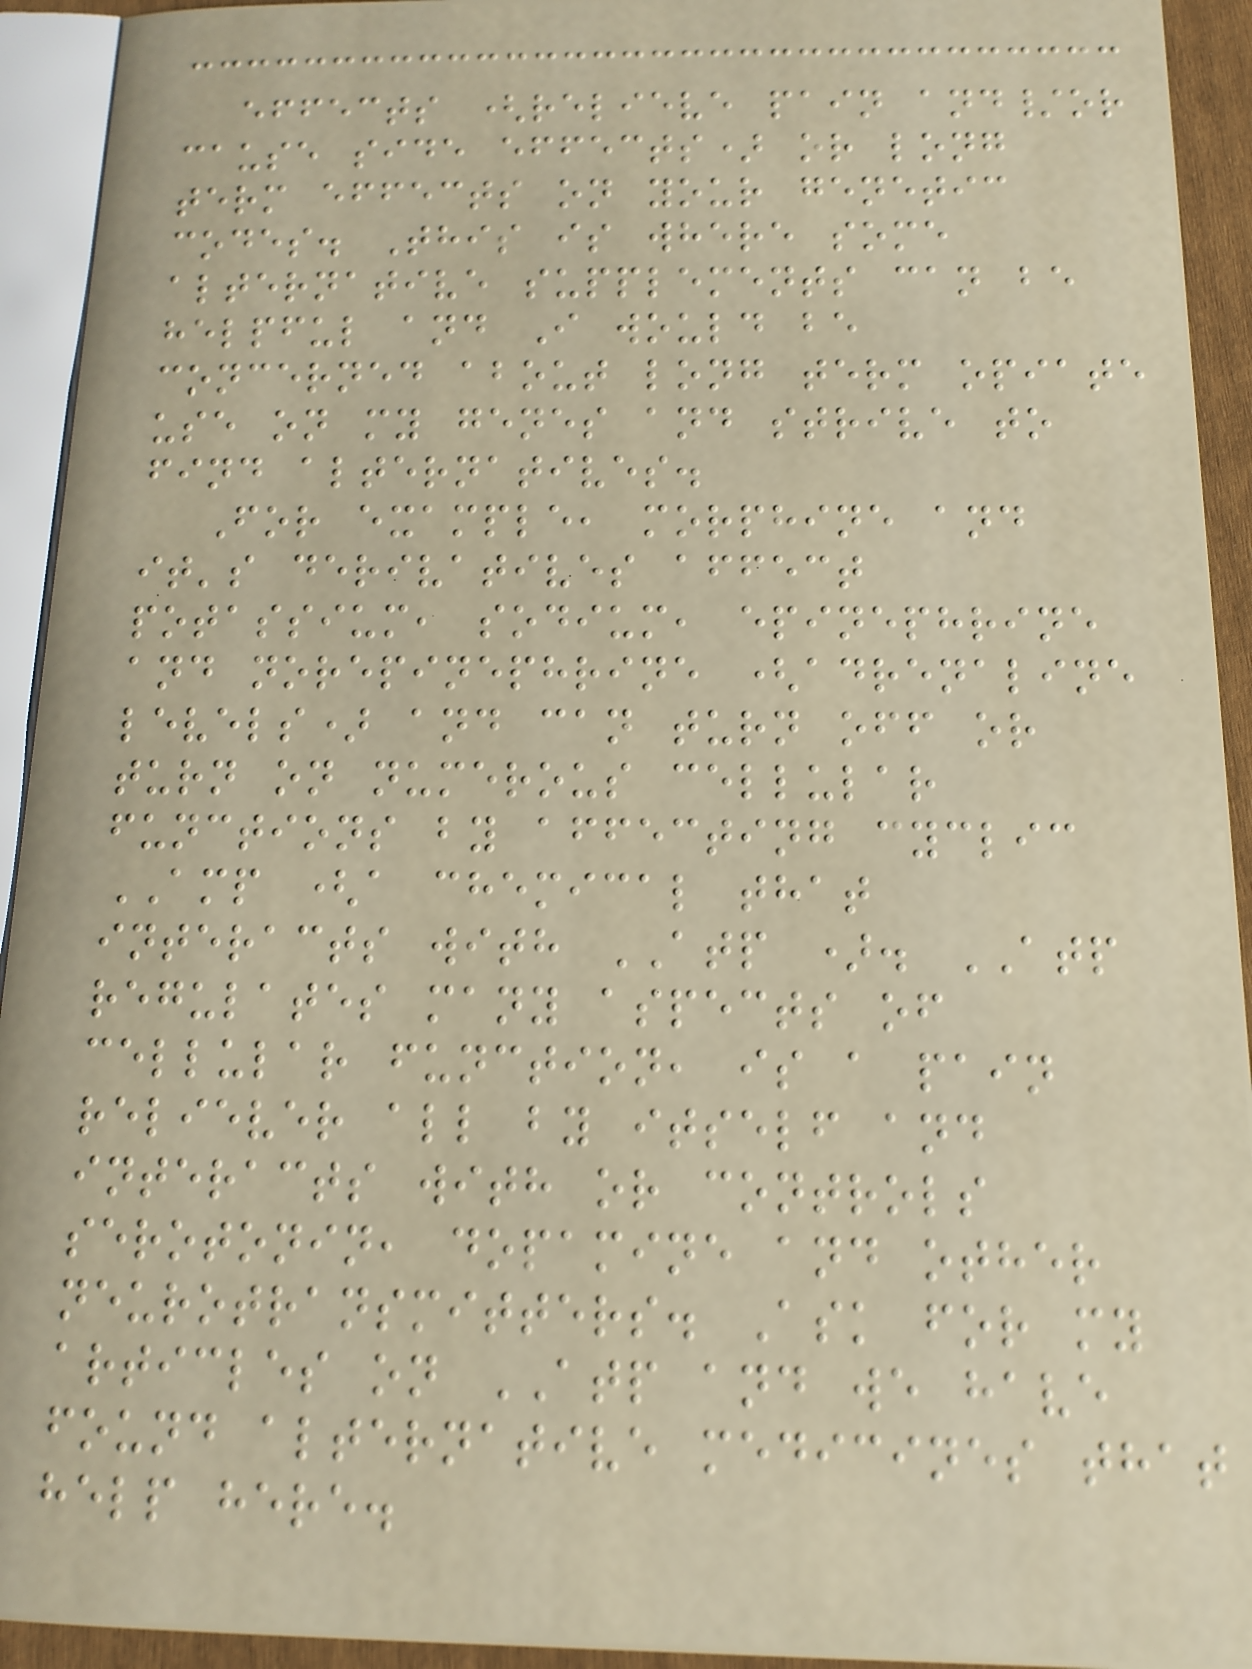effects (relieve pain and/or
cause side effects) or long
term effects on your genetic
codes. This is where some
alternative supplements can be
helpful and I would be
concerned about long term opiate
use on my genes and strive to
find alternatives.
For example, morphine and
it's derivatives affect
potassium, sodium, epinephrine
and norepinephrine (adrenaline
levels) and can turn off or
turn on numerous cellular
functions by affecting cyclic
AMP (a chemical that
interacts with ATP ). ATP
regulates many aspects of
cellular function, is a pain
reliever all by itself and
interacts with or controls
serotonin, dopamine and other
neurotransmitters. Ask for my
articles on ATP and we have
found alternative medicines that
help here.
